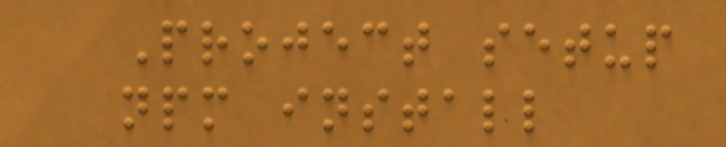Project setup
npm install
